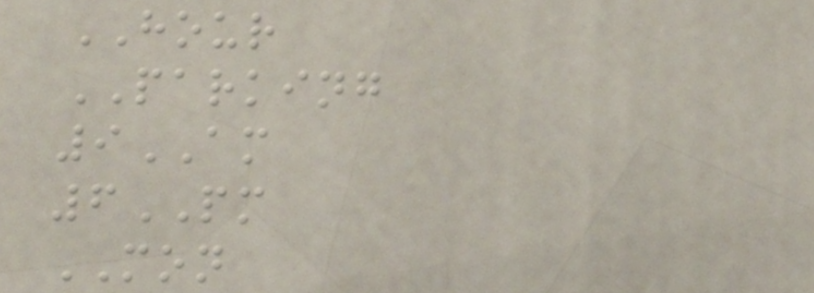HOUR
PARKING
9AM
6PM
MON
